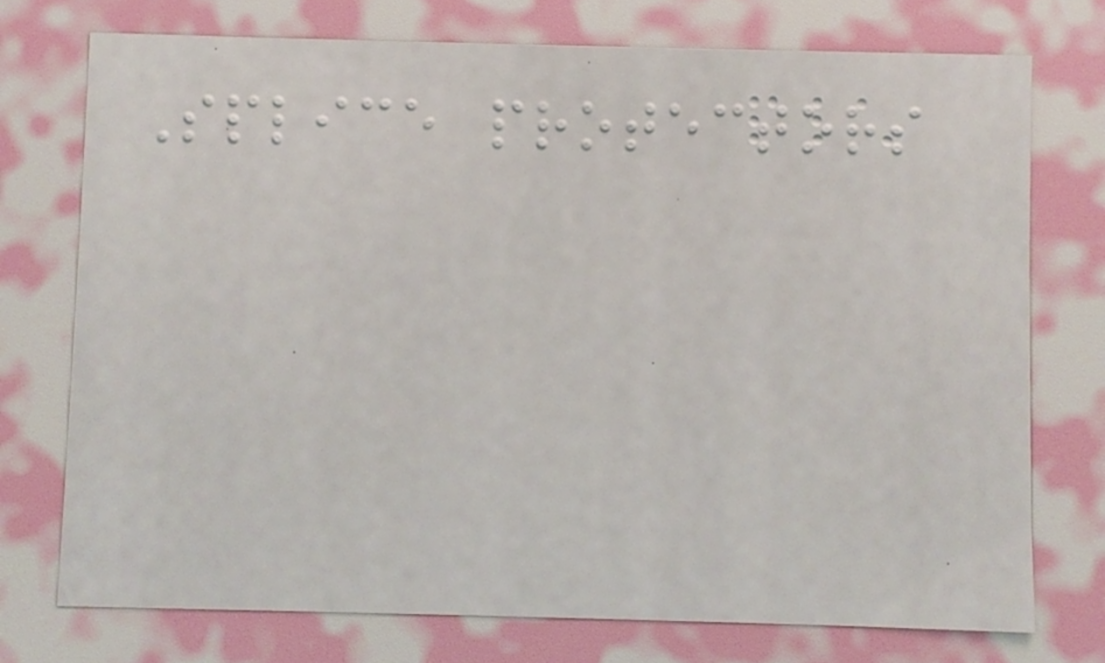Splice protectors
